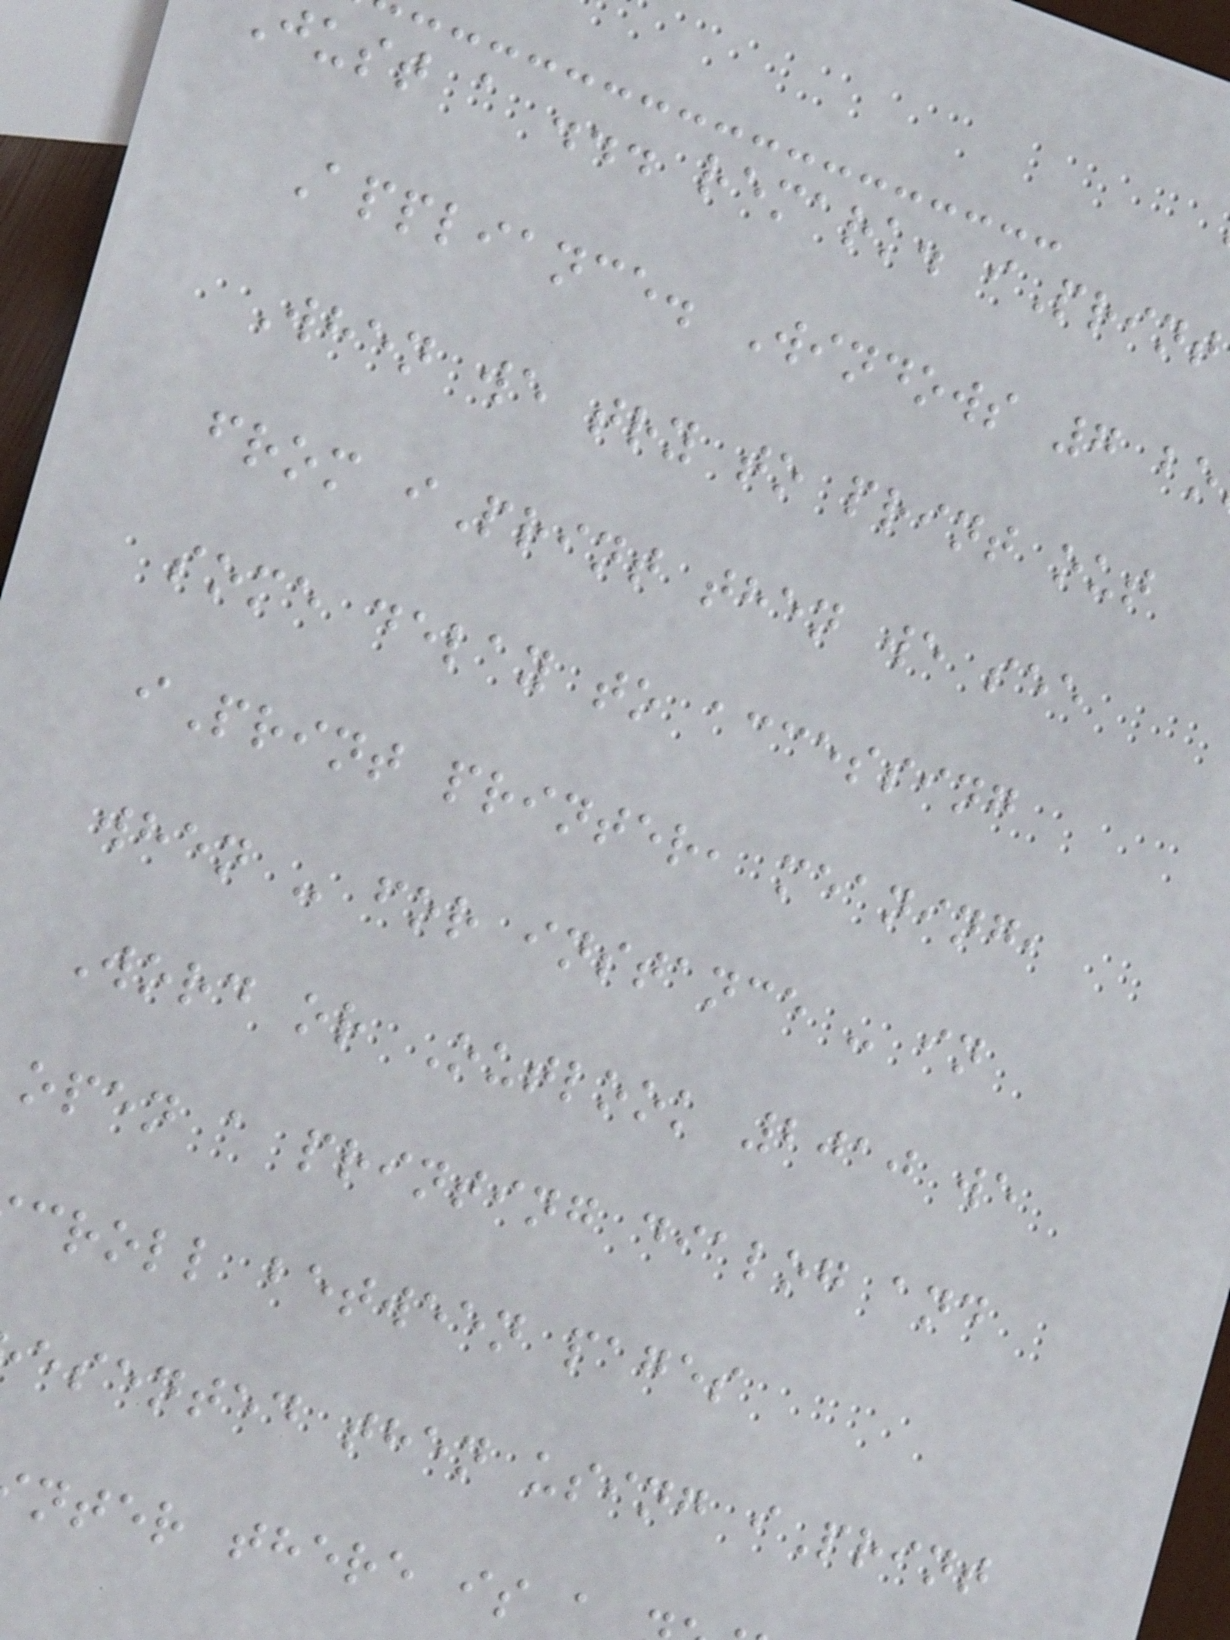just a ... remark. iPrint
Appliance. Windows 7 bo
When we try to print out
from iPrint then we see
some delay to accessing
iPrint printer, meaning,
when - for instance - in
Word or Outlook 2010 we
open a printing dialog and
croll between pages
esented then using iPrint
nter there is a
